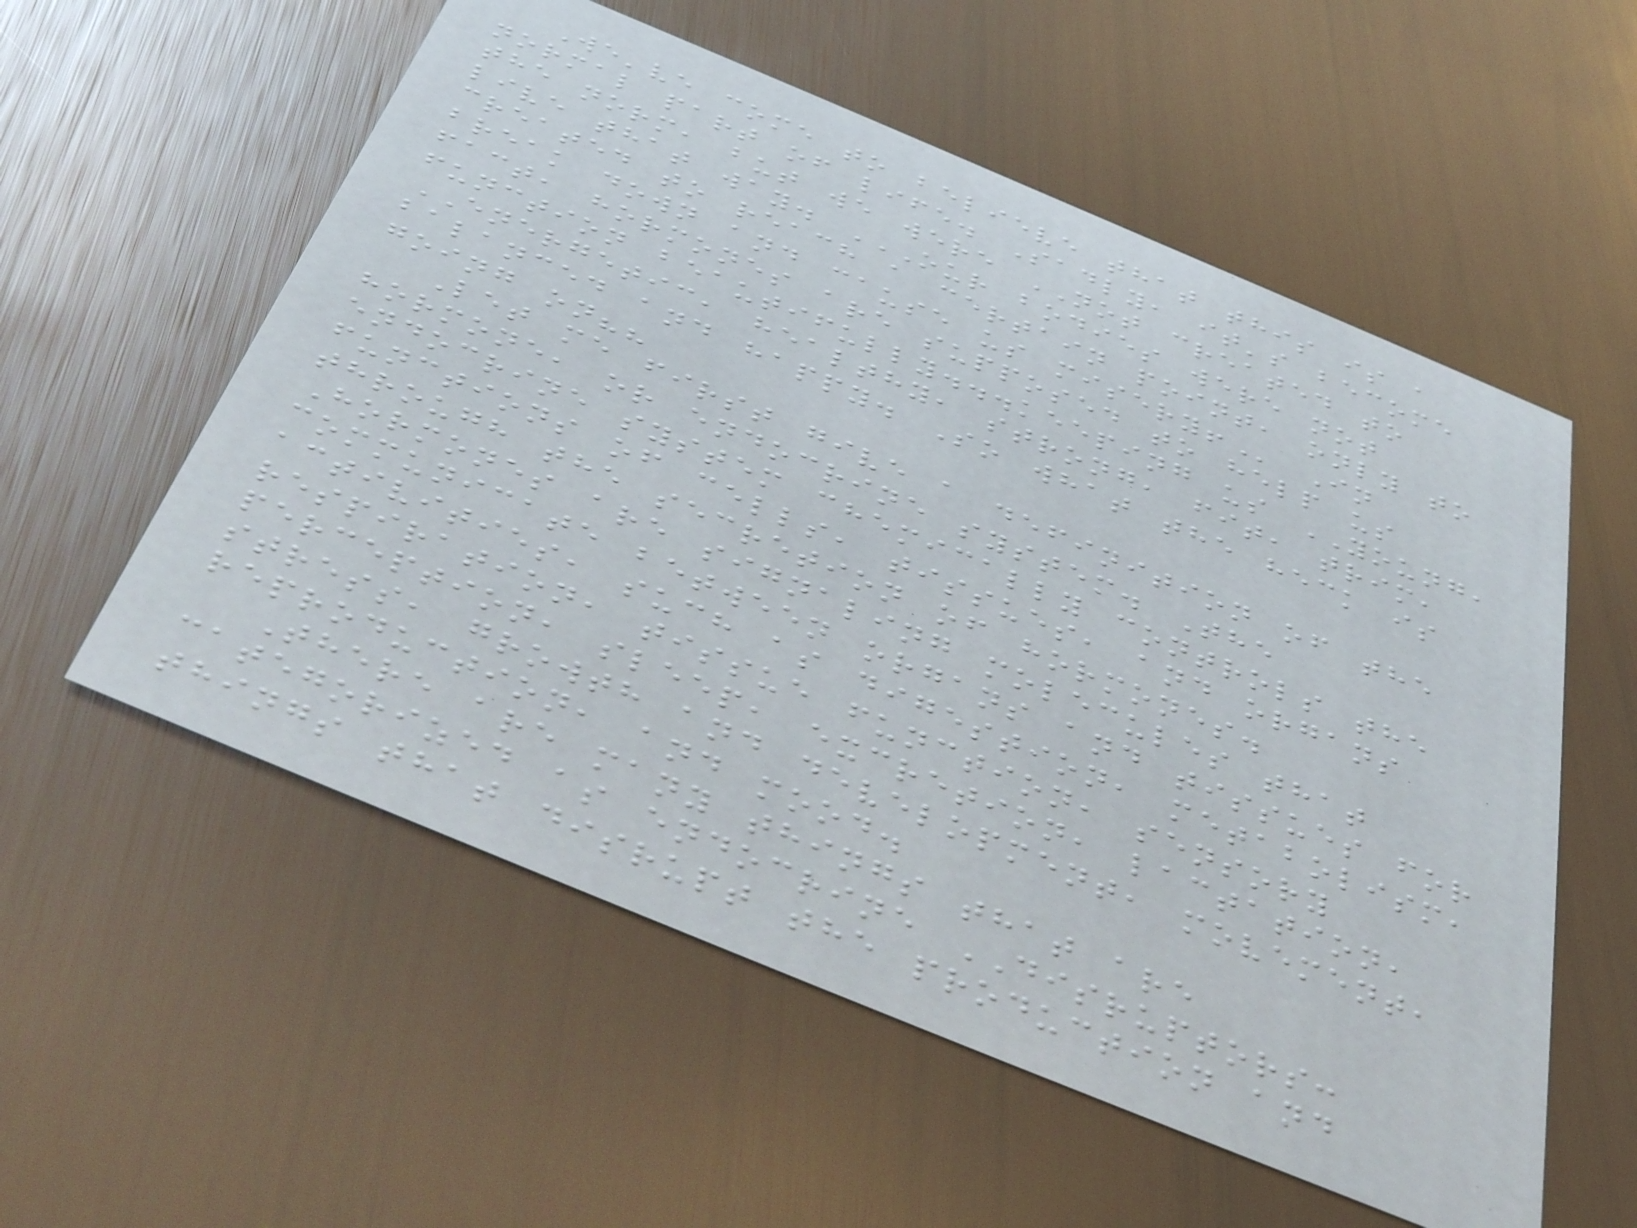We've come to believe that this is a
normal part of life. Sadly, it's become
the norm, but we were NOT created to
live that way. OUR BODIES WERE NOT
CREATED TO REACH A CERTAIN POINT, ONLY TO
BREAK DOWN AND CAUSE US MISERY! In
fact, hormones are supposed to help us
function beautifully...keeping us YOUNG,
ENERGETIC, healthy, strong, fit, trim,
balanced and happy. So what the heck is
going on??
Let me first give a definition of the
hormone, or endocrine system. The
endocrine system chemically controls the
functions of cells, tissues, and organs
through the secretion of hormones.
Hormones are signaling molecules that
communicate between organs and tissues for
activities, such as digestion, metabolism,
respiration, tissue function, sensory
perception, sleep, excretion, lactation,
stress, growth and development, movement,
reproduction, and mood.
There are many things that are
categorized as endocrine DISRUPTORS:
things that disrupt the production and
